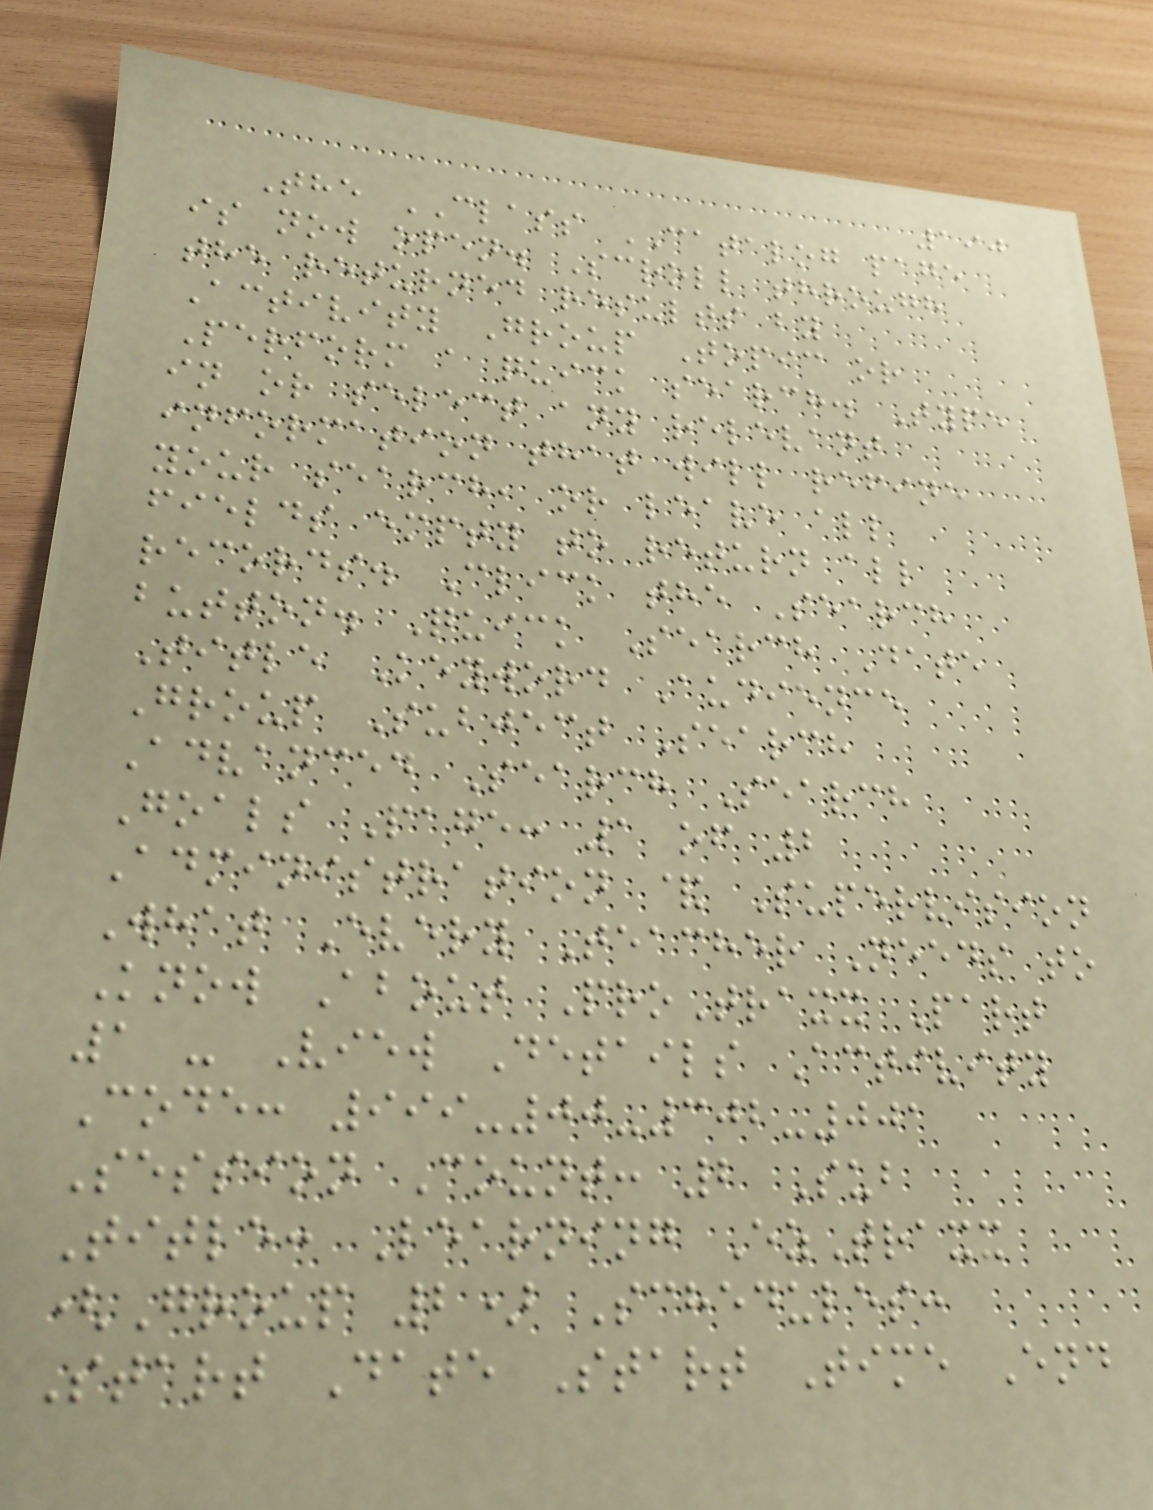190
The CLASS CATALOG page
is now open. Scroll through
the returned results by
Activity Group Topic or
Perform a quick search. Type
in or select any relevant
information that will refine
your search, or leave all
fields empty to return all
records. Click the Search
button. Quick Search Date
Title Keyword Audience
Group Subject Search
Advanced Search Search
Goals Page: 1 of 2
Administration & Supervision
What Every Teacher Needs to
Know About ProTraxx Part
1 - View Details Activity
Code: 999-00-302-001
Session Count: 2 Sub
Title: Learning EzTraxx
(Group 2) Schedules:
Start Date Start Time End
